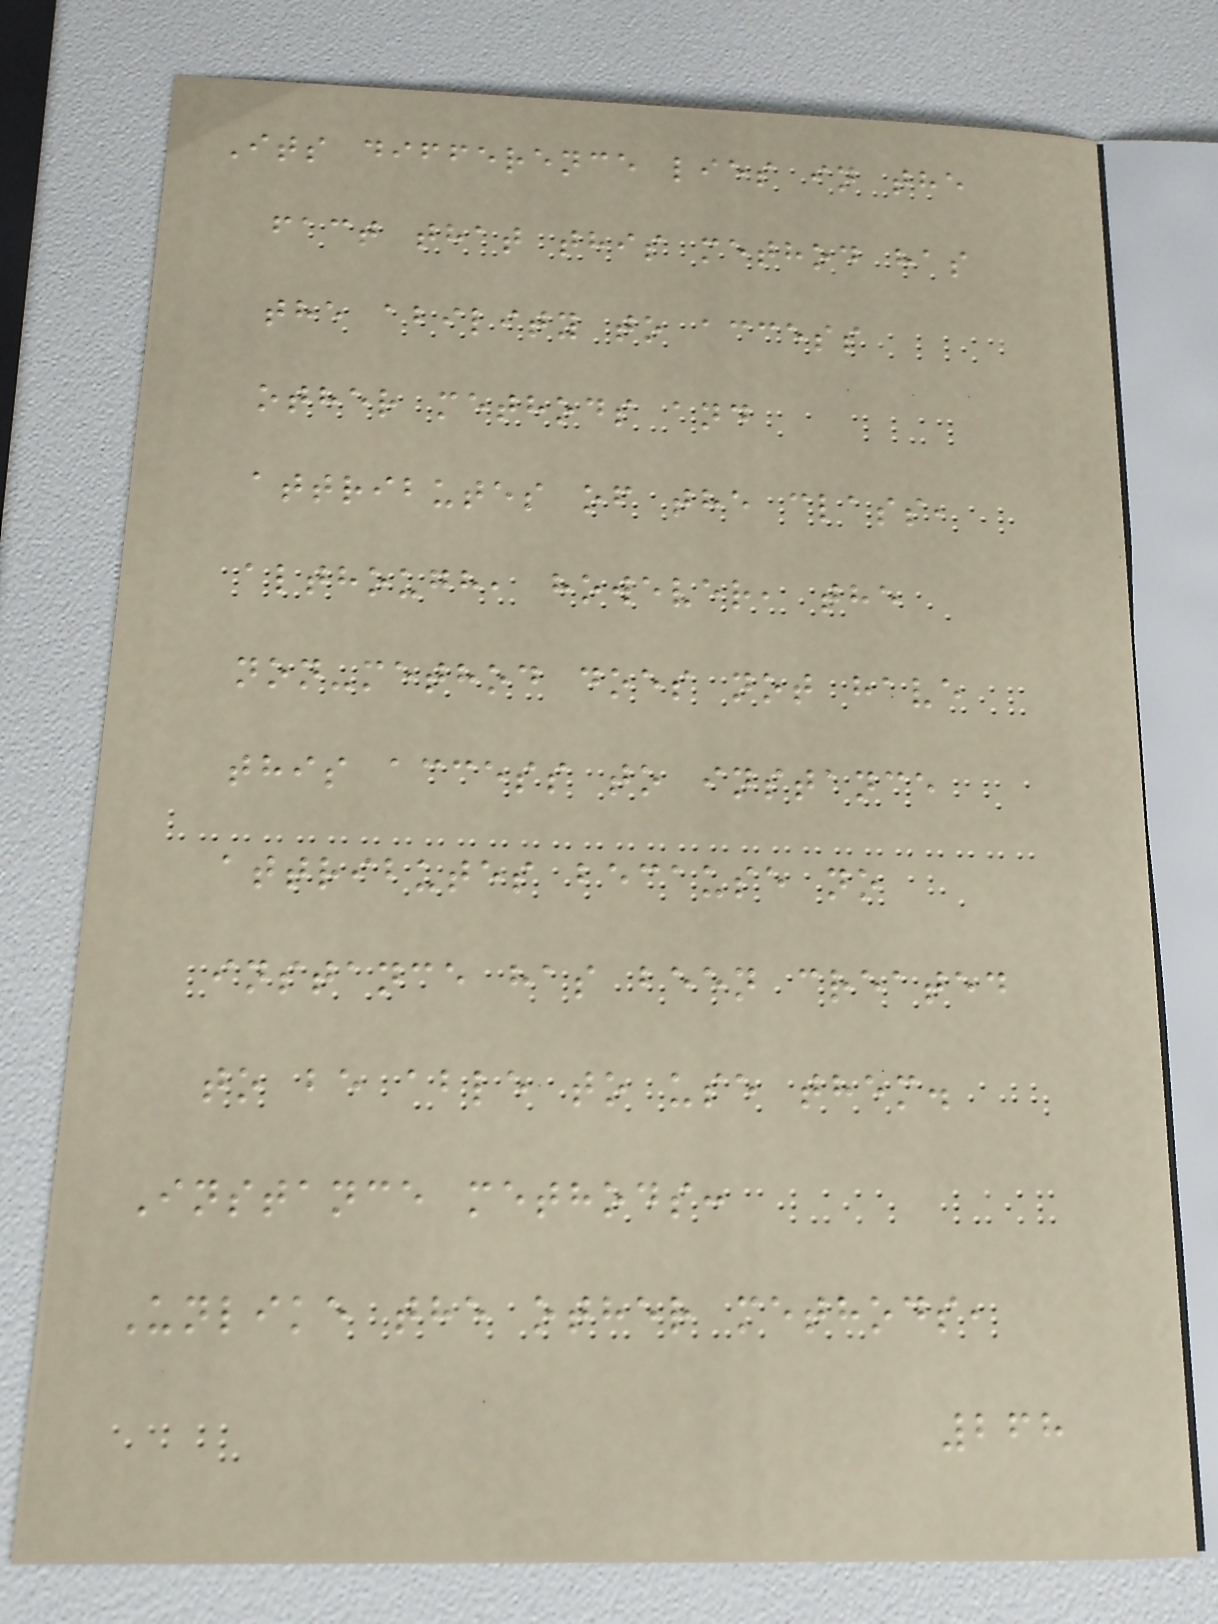Its difference lies in the
fact that this method has
the ability to access
other methods and
attributes of the class,
although, however, the
non-method does not have
this access to instance
attributes because no
instance has been created
to be able to use them.
Instance methods:
Unlike the other methods,
268
